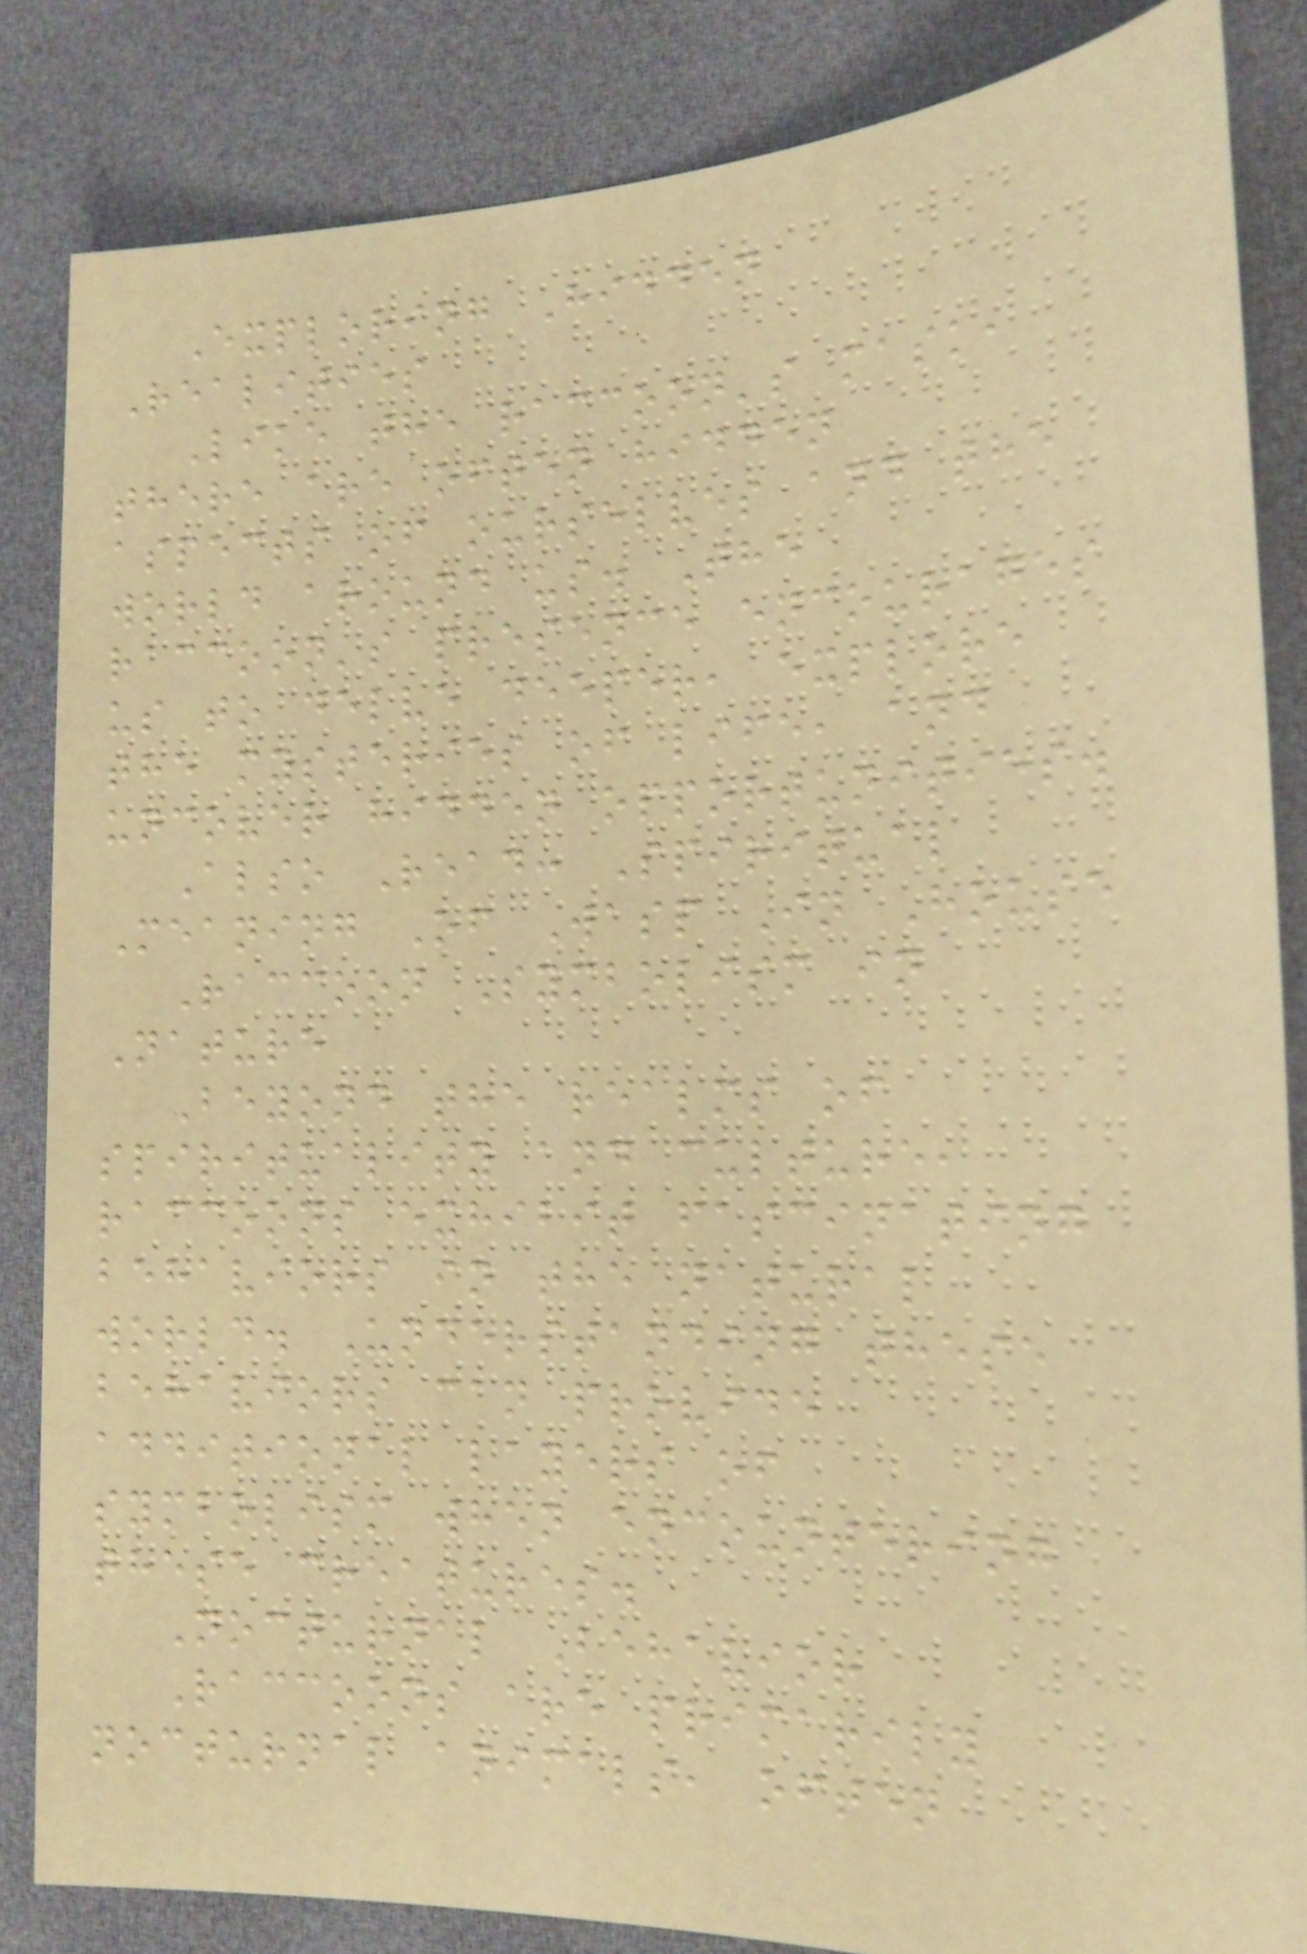Exploring Hidden
Realities
Like the raccoon's mask,
there are often hidden
aspects of ourselves and the
world around us. The
raccoon's presence encourages
us to delve deeper, explore
the mysteries of life, and
uncover hidden opportunities.
Also Read: Spiritual
Meaning Of Wasp In House
Raccoon Symbolism in
Nature
Beyond the realms of
spirituality and culture,
raccoons exhibit fascinating
behaviors in the natural
world. Understanding these
behaviors can provide
additional layers of
symbolism when encountering
these creatures.
Nocturnal Behavior
Raccoons are primarily
nocturnal animals, often
